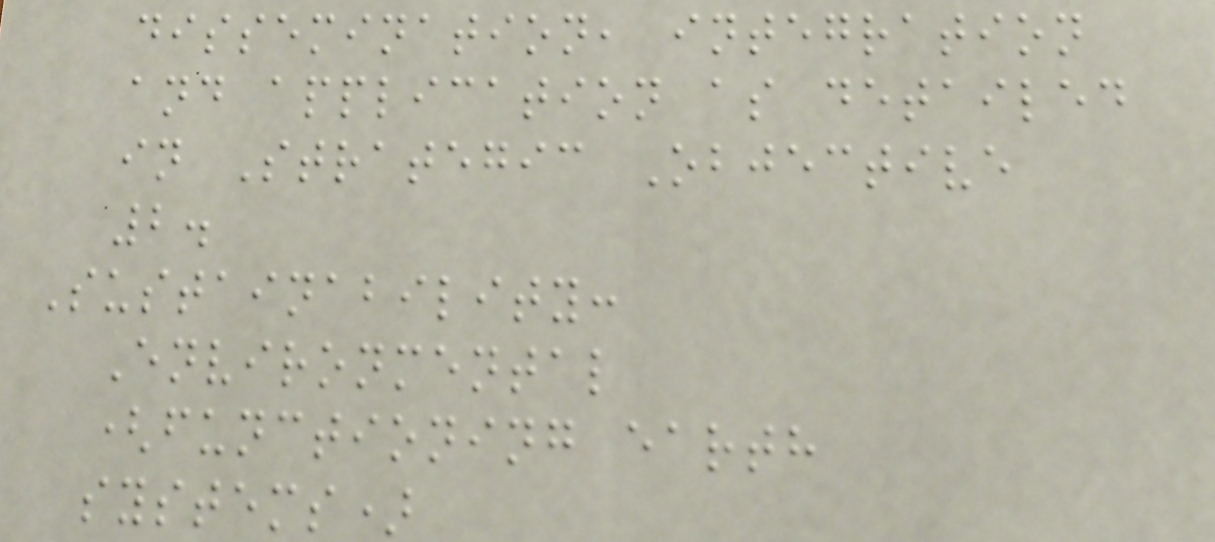dissemination, integration
and application as detailed
in Strategic Objective
2.
Sustainability:
Environmental
(functioning earth
systems)
